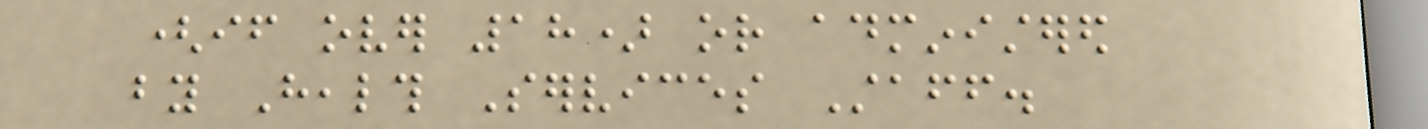(if over 18) or administered
by Health Services Staff.
